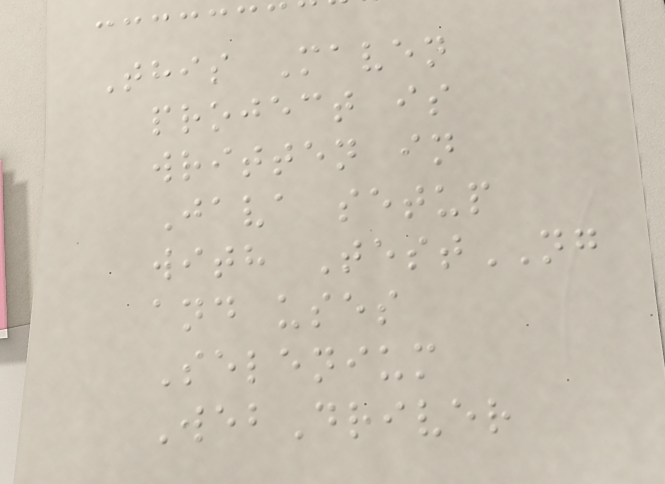This Maven
project is
written in
Java setup
with TestNG
and uses
Selenium
WebDriver
